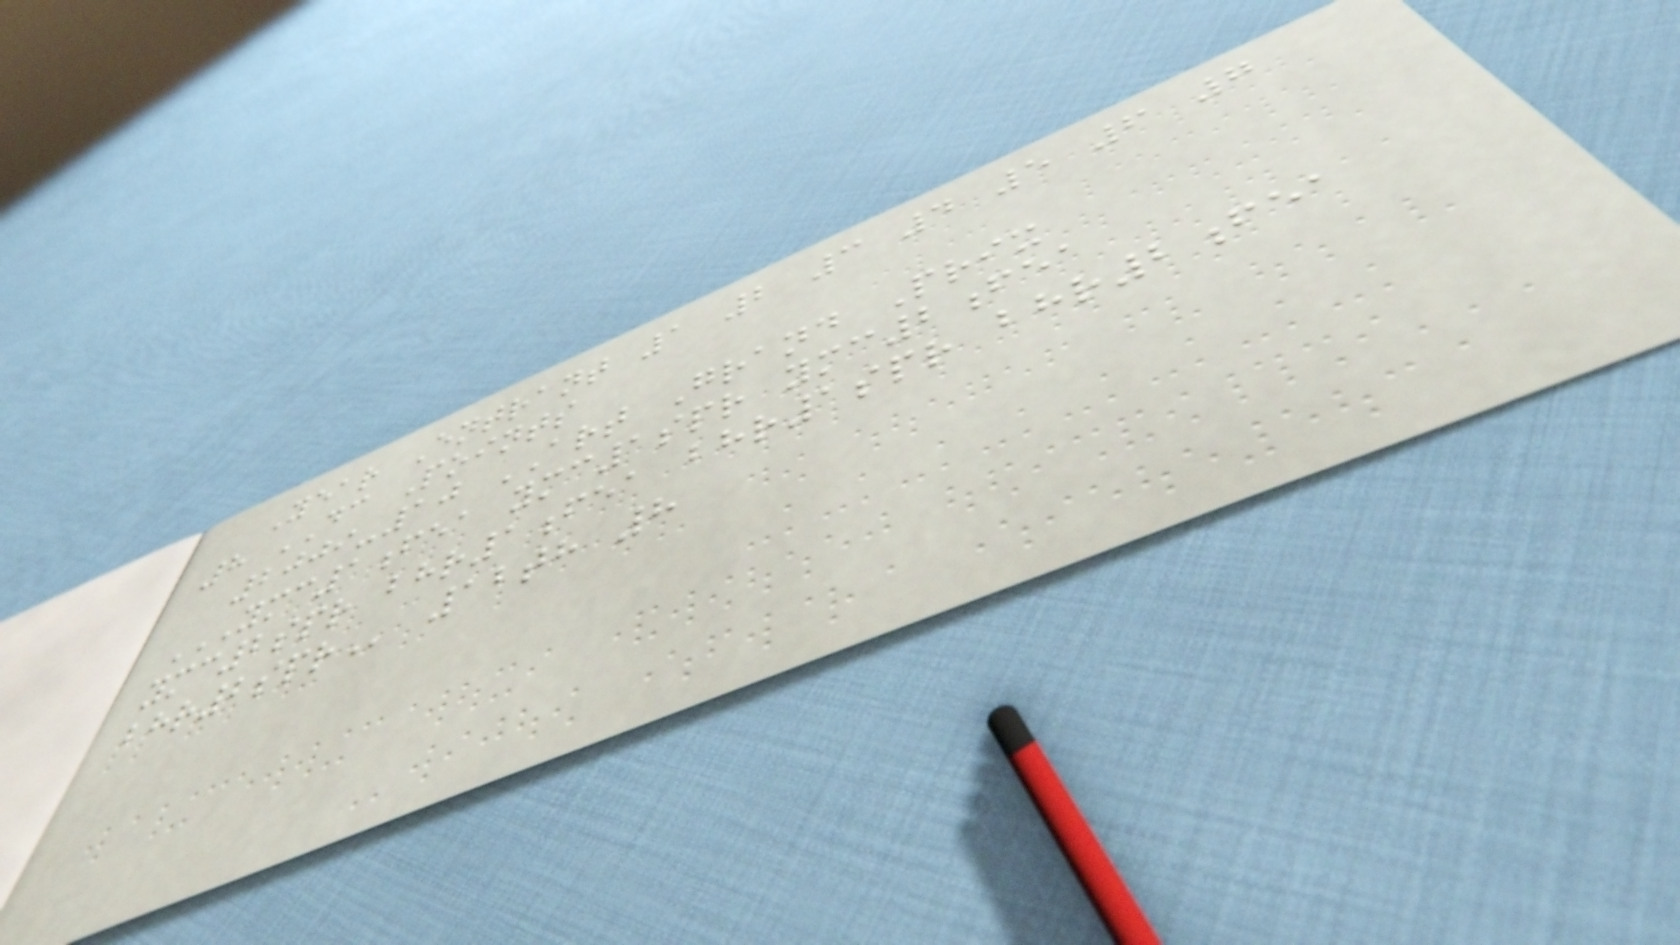Year Entrant 1 2 3 4 5 6 7
8 DC Points
2009-10 ART Grand Prix
YMC1FEA YMC1SPR YMC2FEA
YMC2SPR BHR1FEA BHR1SPR BHR2FEA
BHR2SPR 12th 8
